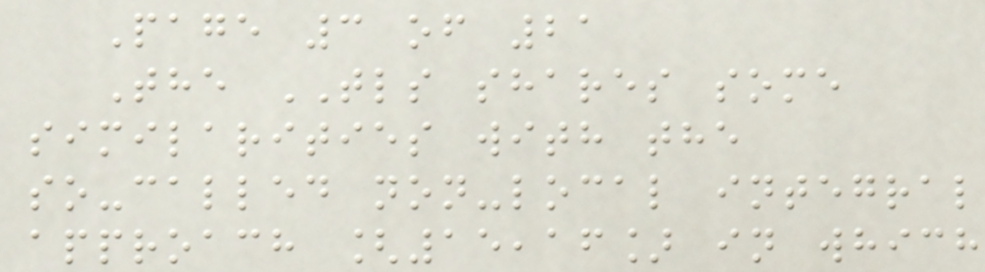Page 3 of 21
The TLS shares some
similarities with the
so-called non-local integral
approach [15,16] in which
